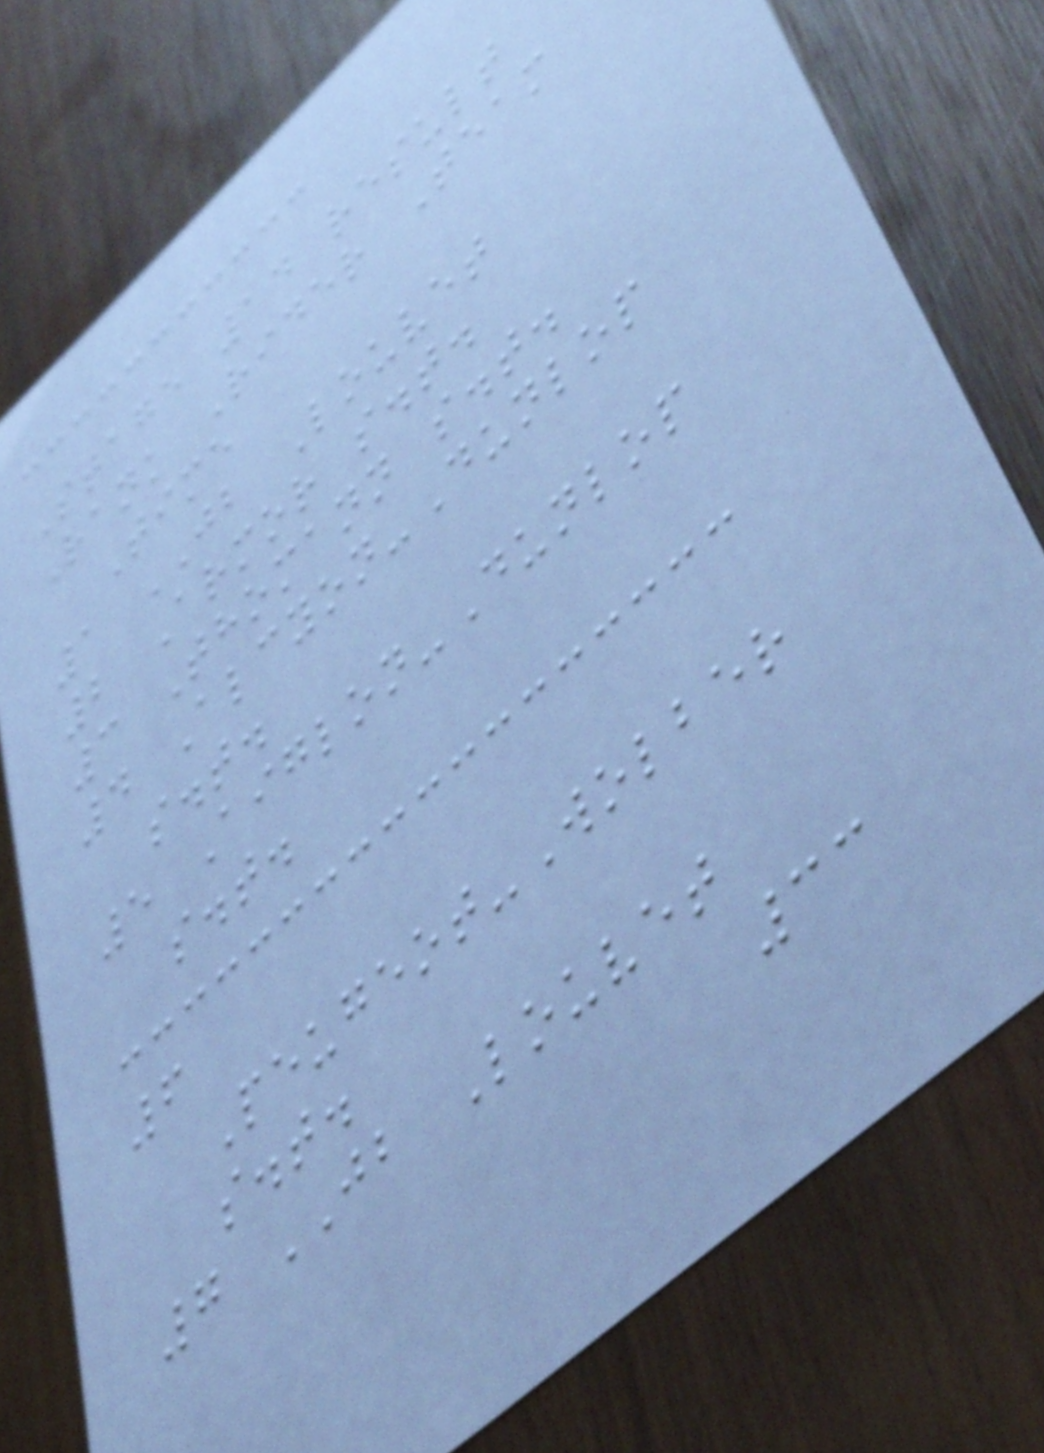Stage 14 result
Rank Rider Team
Time
1 JB Louvet
2 Armor s.t.
3 Thomann s.t.
4 Alcyon-Dunlop
s.t.
5 Aiglon-Dunlop
s.t.
6
Peugeot-Wolber
s.t.
7 JB Louvet
33
